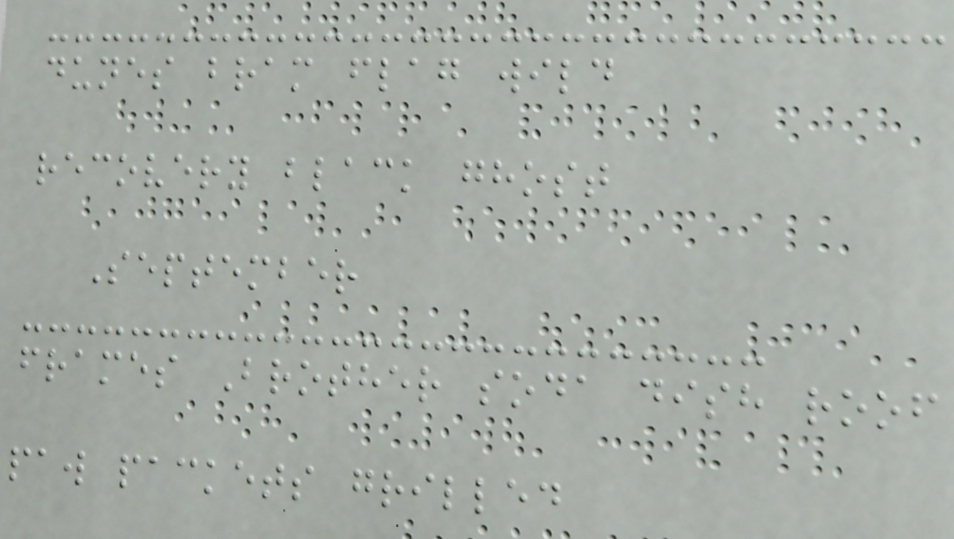dunes bram flag wild
recovery black ghost
September
frames Brother soda dish roof
paw packets grilled
